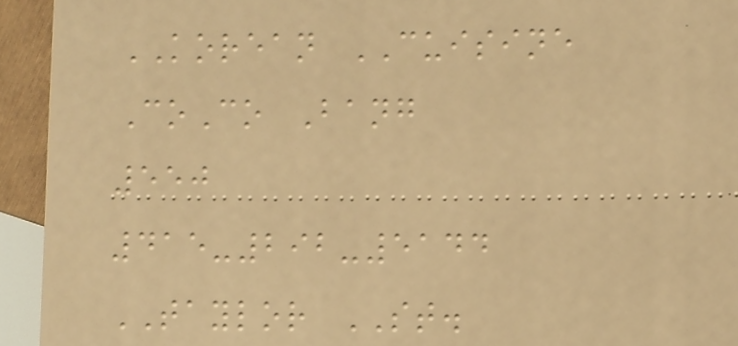KOREAN CUISINE
CoCo Bang
550
415-292-5144
TAYLOR ST.
